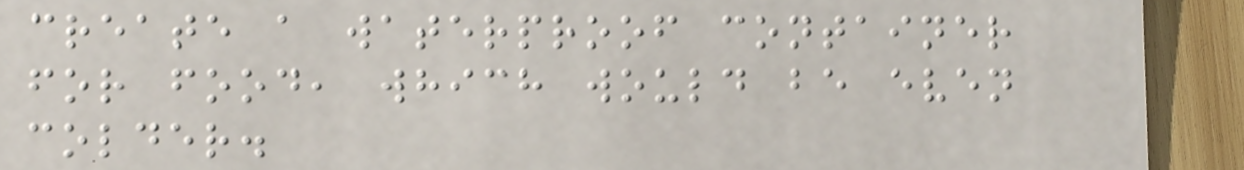create a waterproof container
for food, which would be even
colder.
